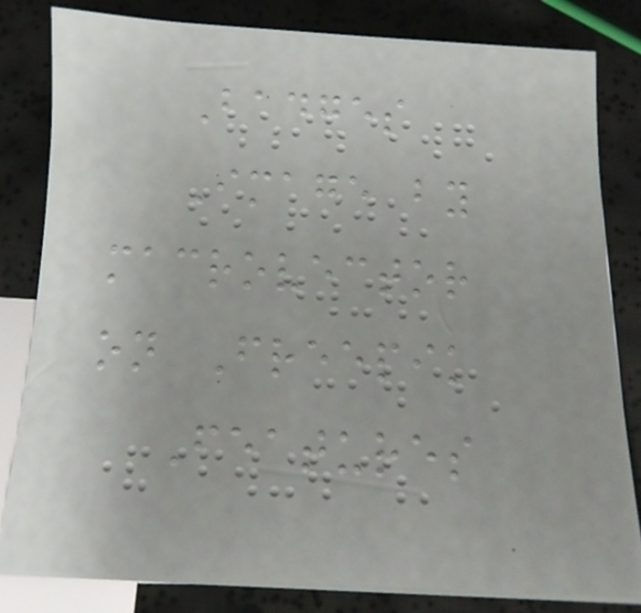Badges
Image by
macrovector
on Freepik
Features
